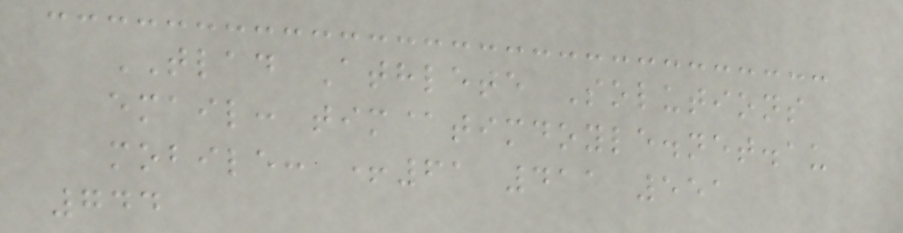TLAD Athlete Solutions
email: tim@timdoyle.net.au
mobile: +61 411 551
744
